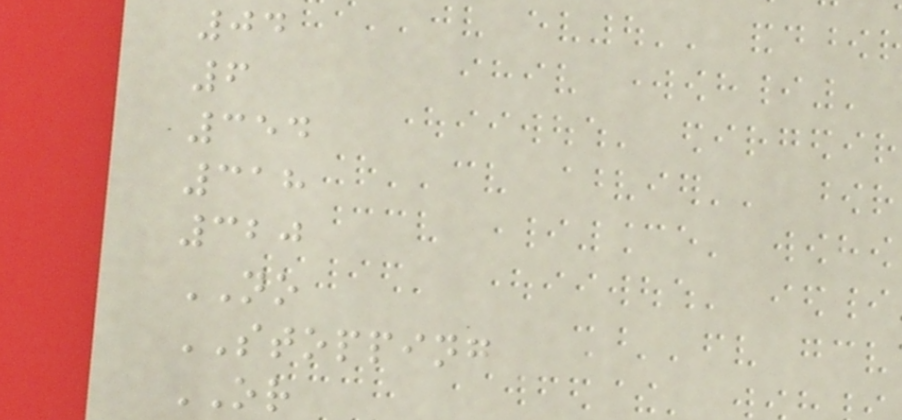04
6
354
318
320
NO
STOPPING
OR
